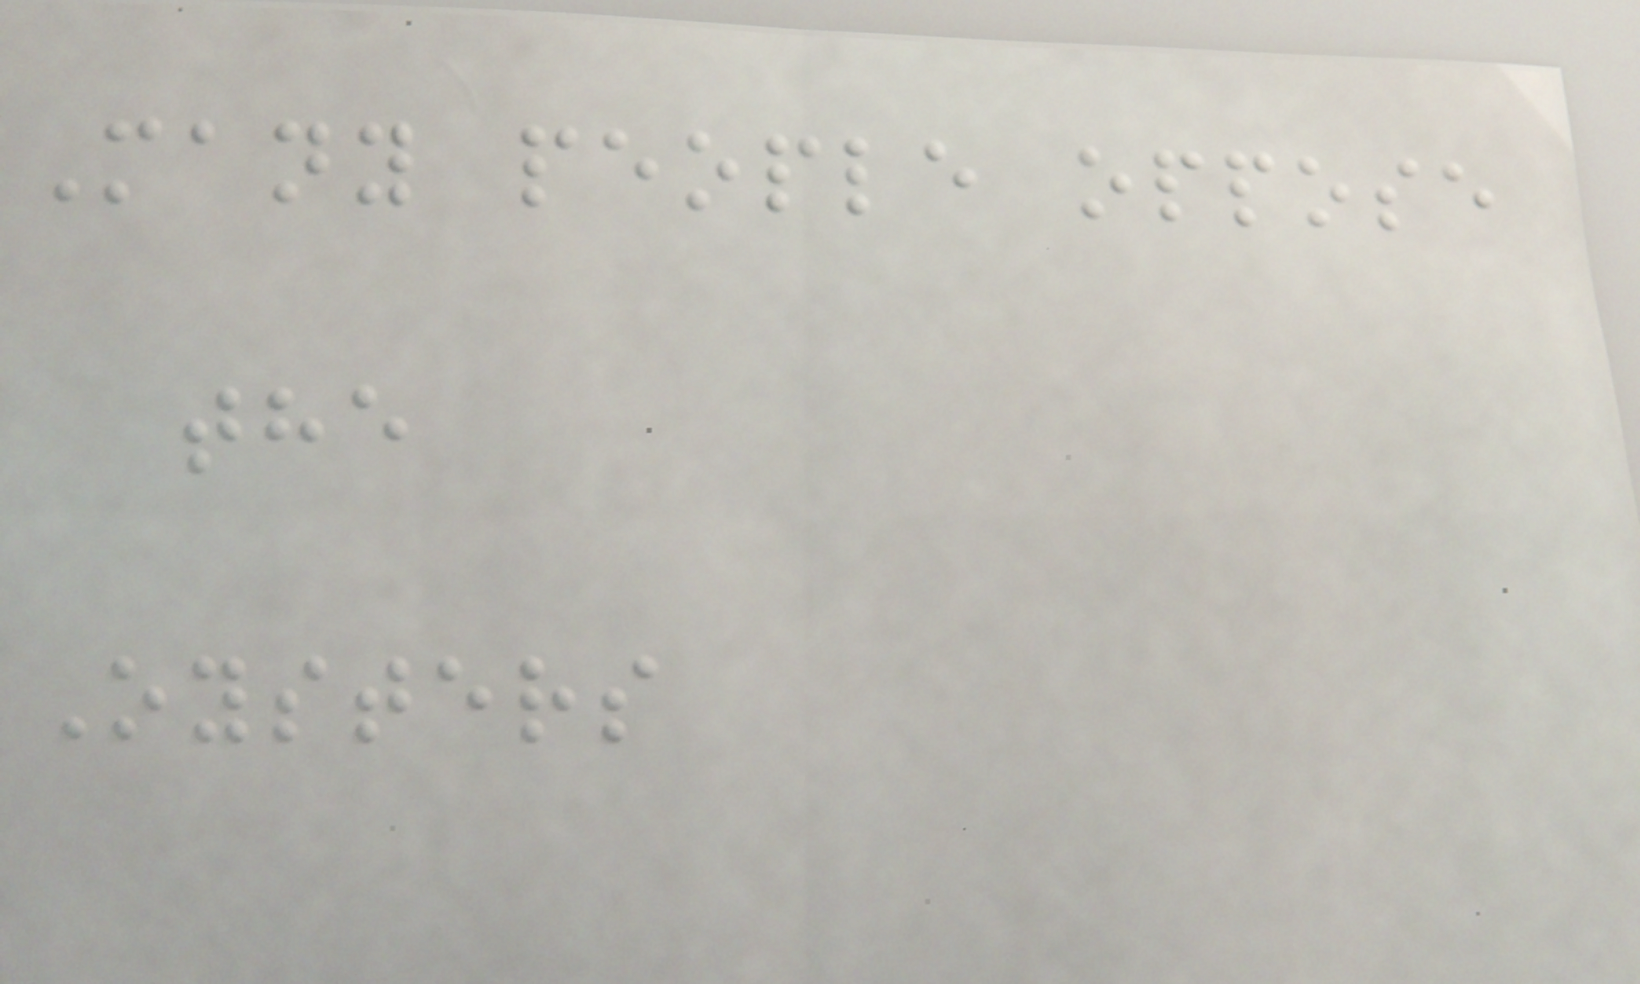Many people oppose
the
Oysters
